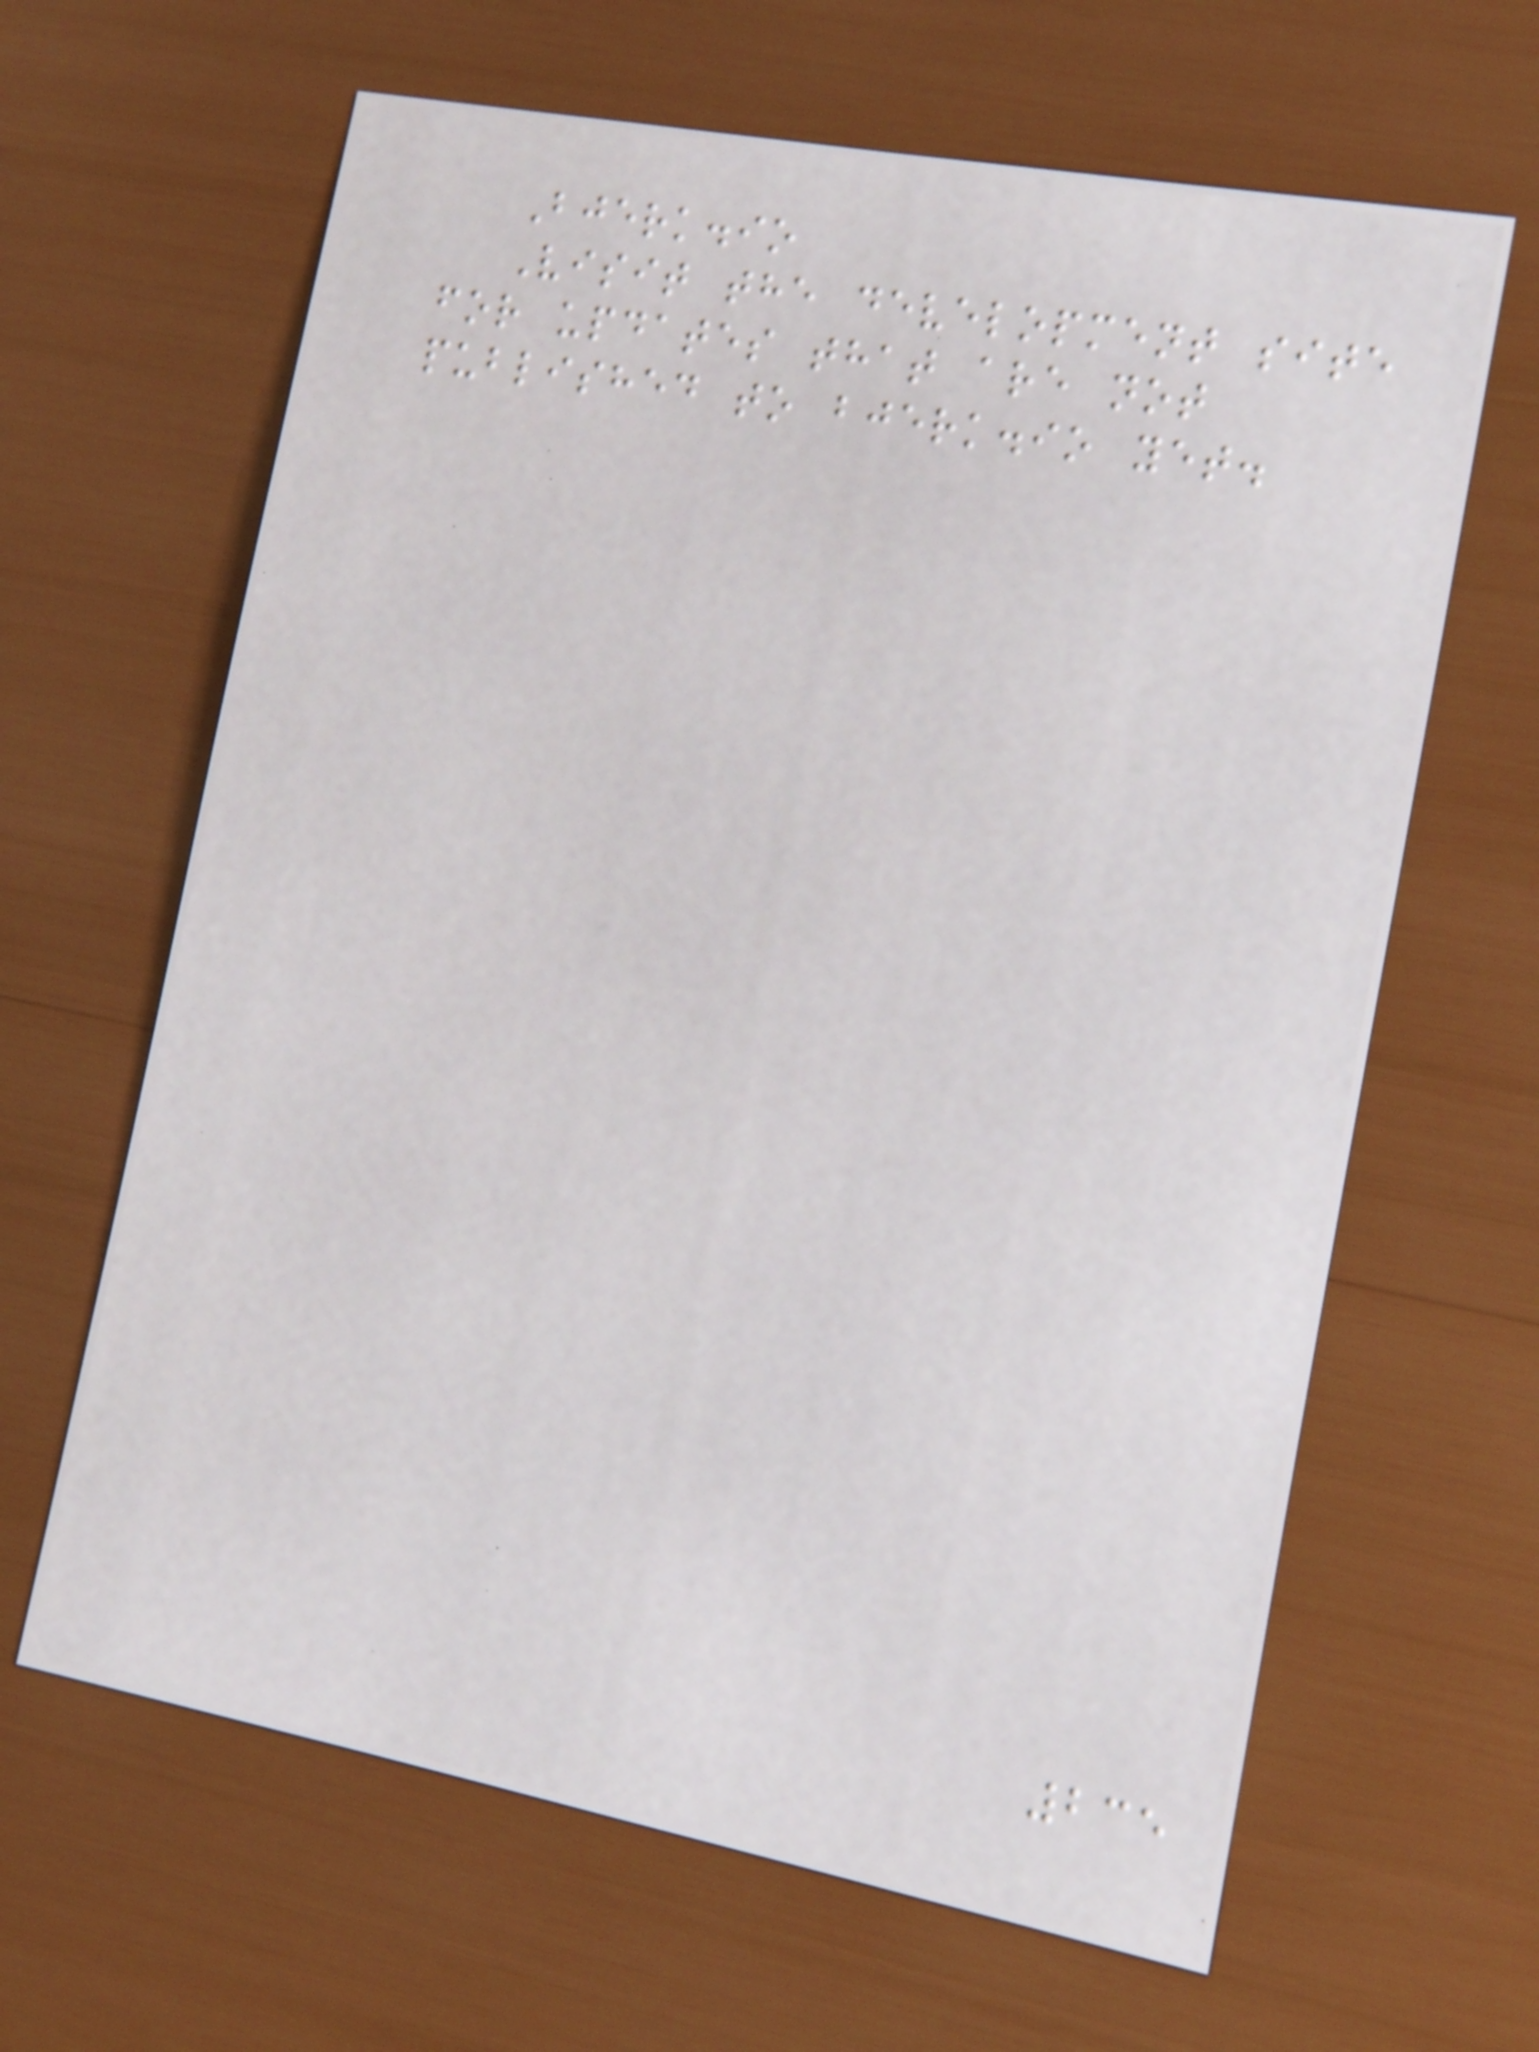Bjerk.io
Visit the development site
for updates that are not
published to bjerk.io yet.
235
